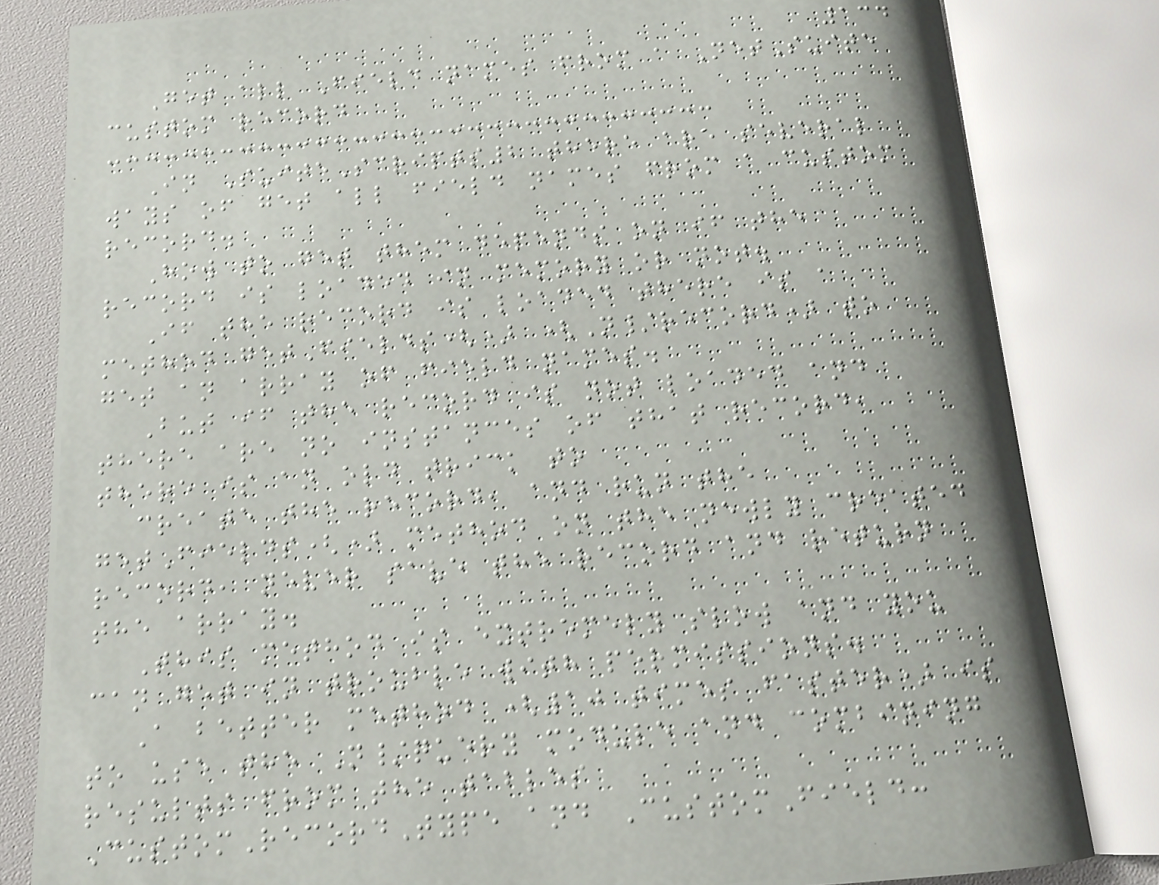134
Get all Field names from a NetSuite
custom record
In SuiteScripts2 there are several
ways of get all field names from a custom
record.
How to get them depends on if the
record is loaded in memory or not.
If the record is loaded there is a
method getFields() (N/record) to
get an array of field names.
But if the record is not loaded and
there are no instances of that record,
there is an old trick to
create the record, and run the
getFields() method on the newly created
record, never save the record and return
the array.
This method is extremely slow and you
can get in trouble with permissions.
A better method (10 times faster) is
to use the N/query module and combining
results from the tables
CustomRecordType and CustomField:
